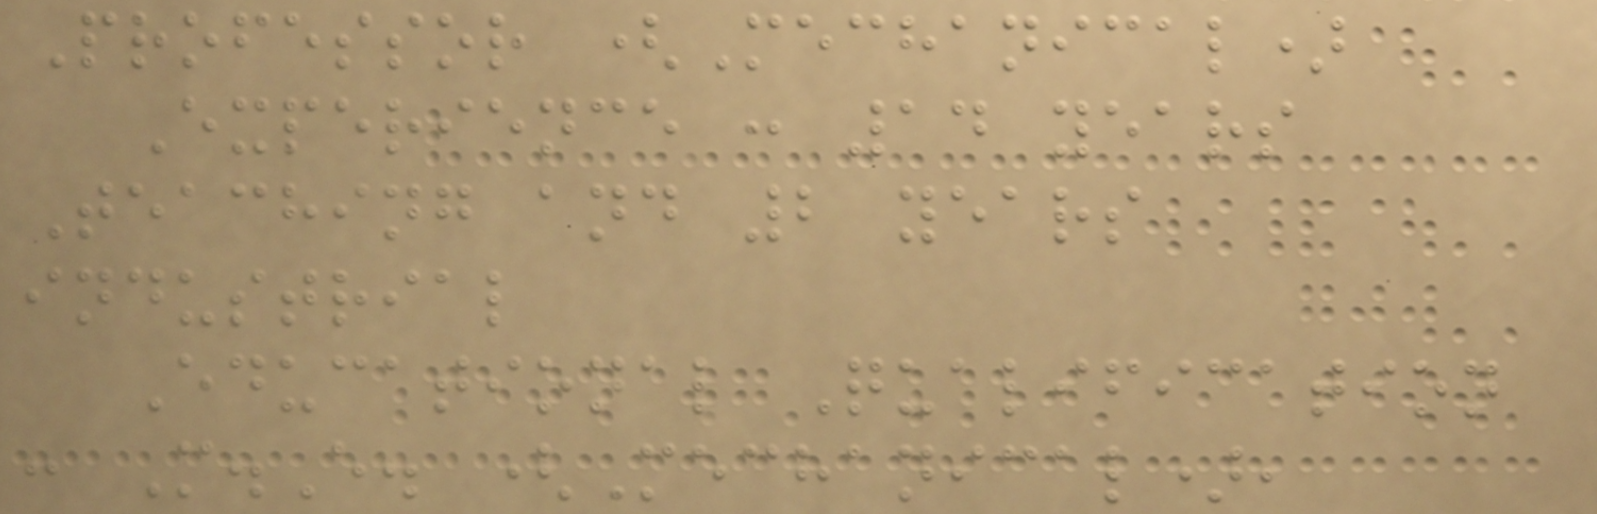Professor (Mechanical)
Experience : 14 years
Teaching and 2 years
industrial
Educational Qualification
: M.E. (Mechanical),
